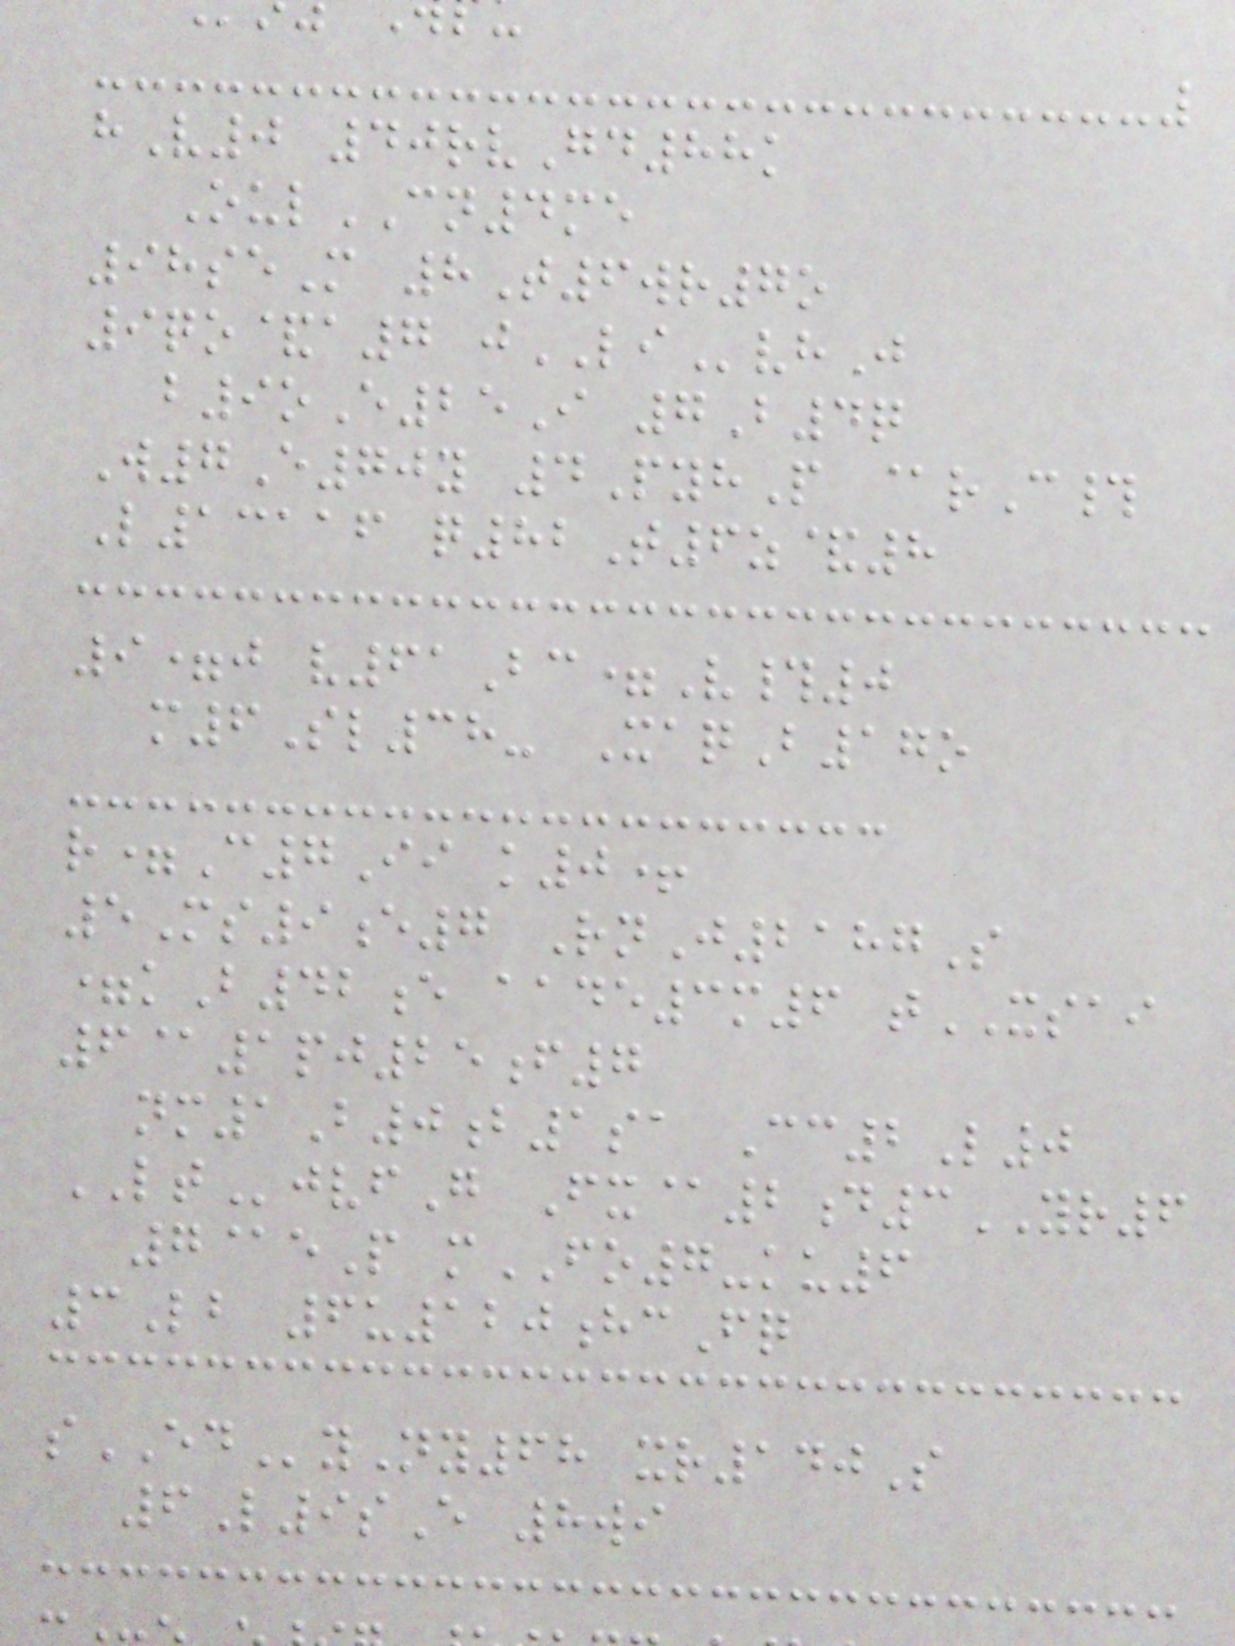hV0 40rvGd88k
OulCN4me
98seM 8T6wr7o
9qo&a7 jLIvhJ
b9oE25I 7B4q
W7E70y 4PyhP @rC#
L13116 q82T6z&8
9=j v61Bc=V#0
m6Sl38- XaqB17o
r=C7Ii k0+
5Ms9e7 RnJ2187S
=kB42e aade3m6 tXSAI
6@1pj25f7
nm1B0b1sa Cc2L0
LTjvfG Fx@2d3YR6
7@eP mFO7-ku6
3Lb 6u120hcFq
sEDyNy68 xr140S
6L9sE 8wi
